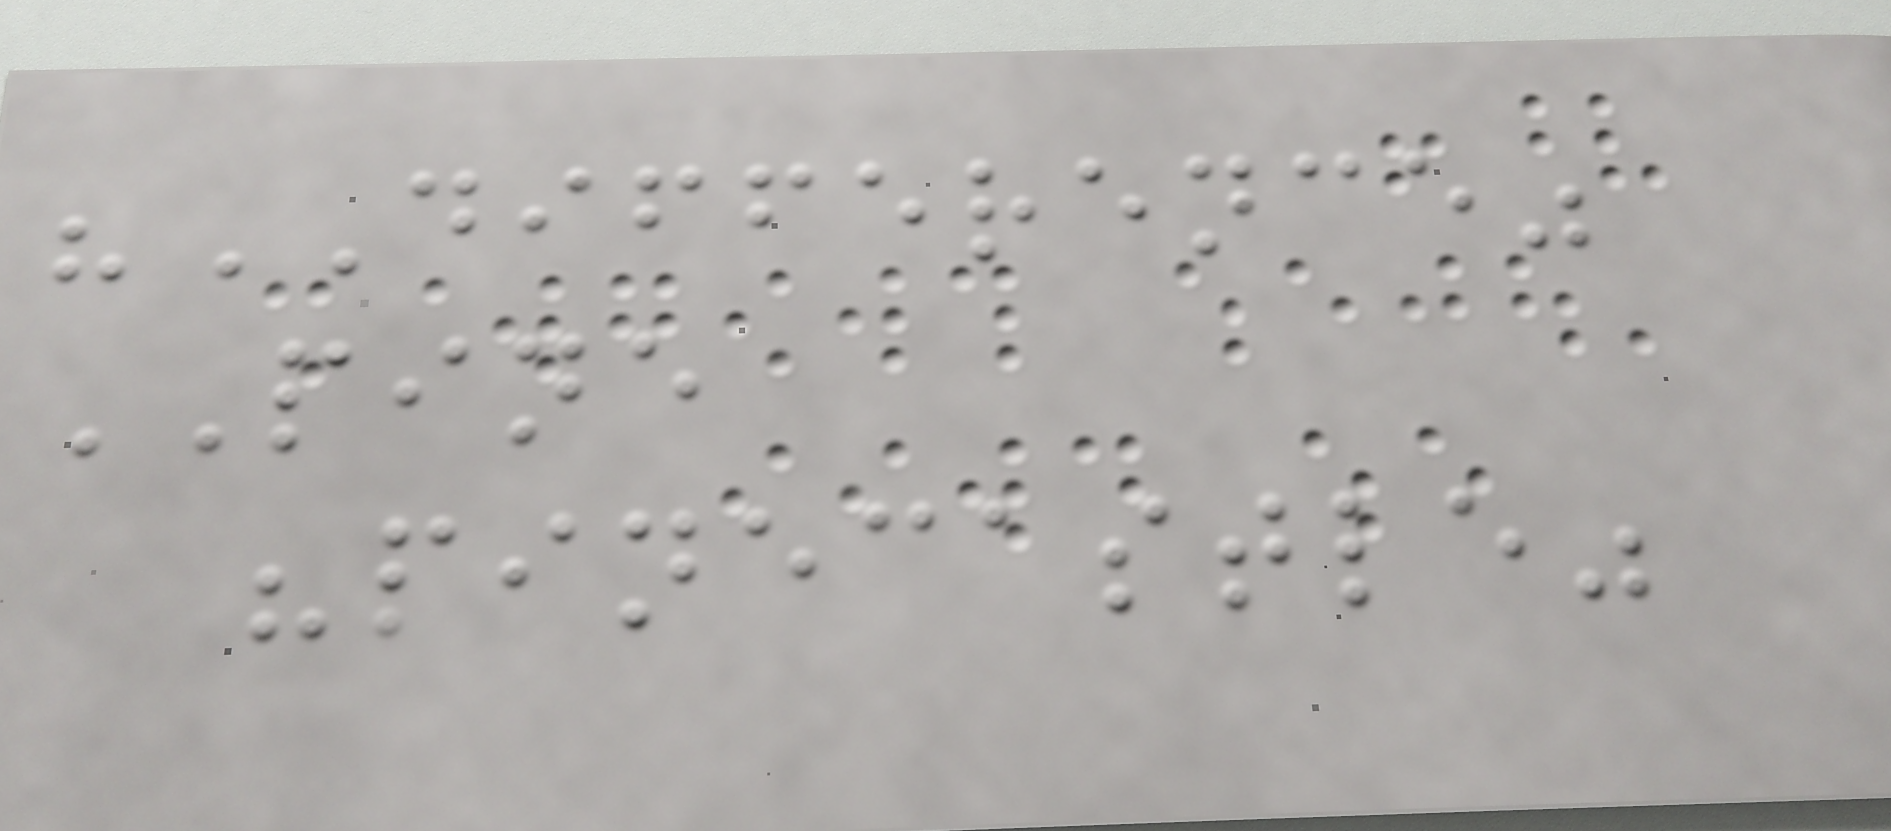"DIFFERENCE"
PINE
"pinecastle"
